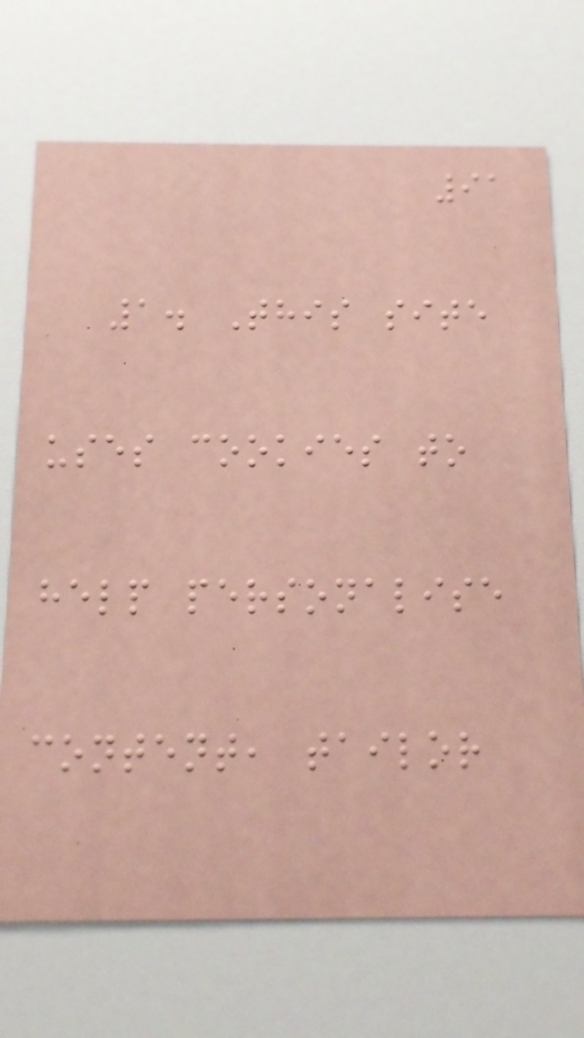91
1. This site
uses cookies to
help personalise
content, tailor
